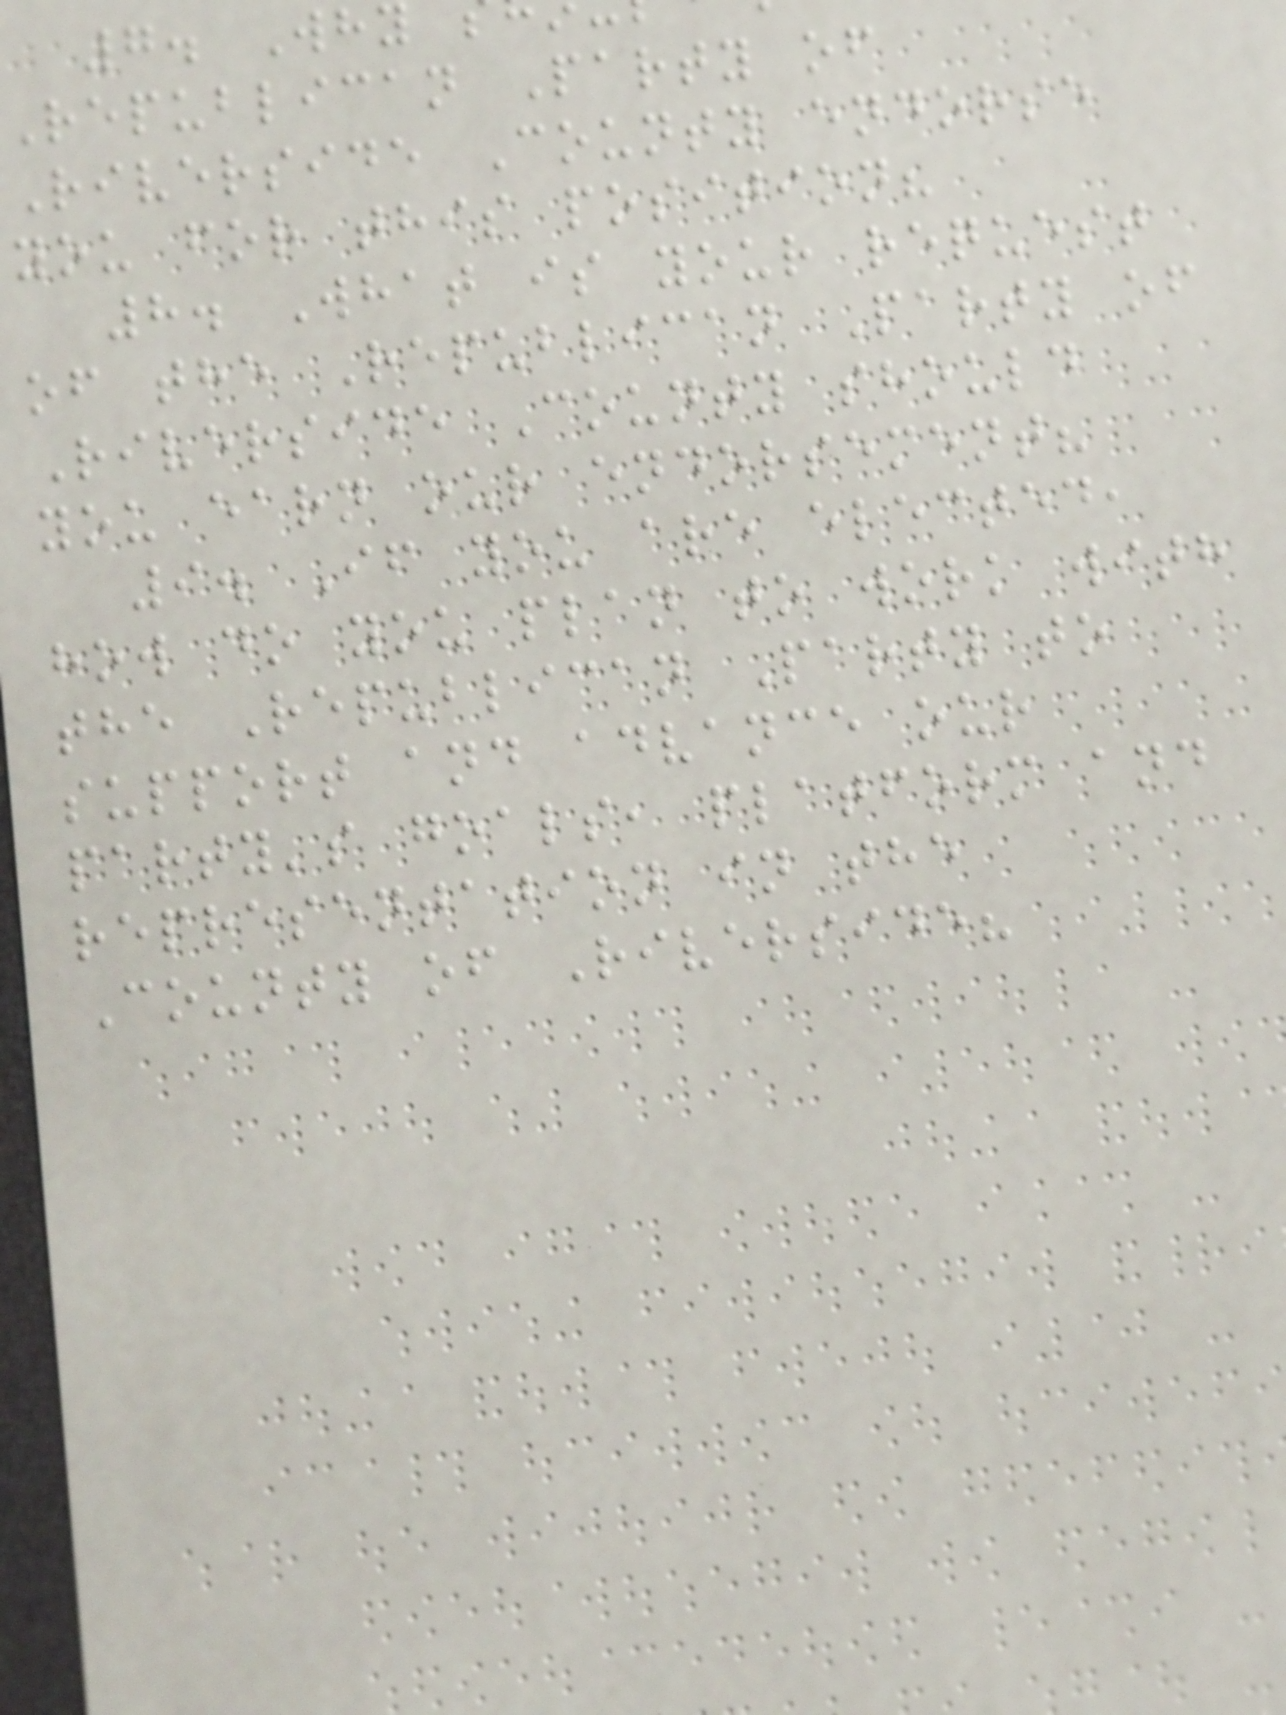7. Why
Republican Party of
Riverside County endorse
you for this position?
8. What is your request
of the Republican Party of
Riverside County should
you earn our endorsement?
9. If you are elected,
how do you plan to work with
the Republican Party to
support and advance our
party's goals, platform and
representation in the
County of Riverside?
